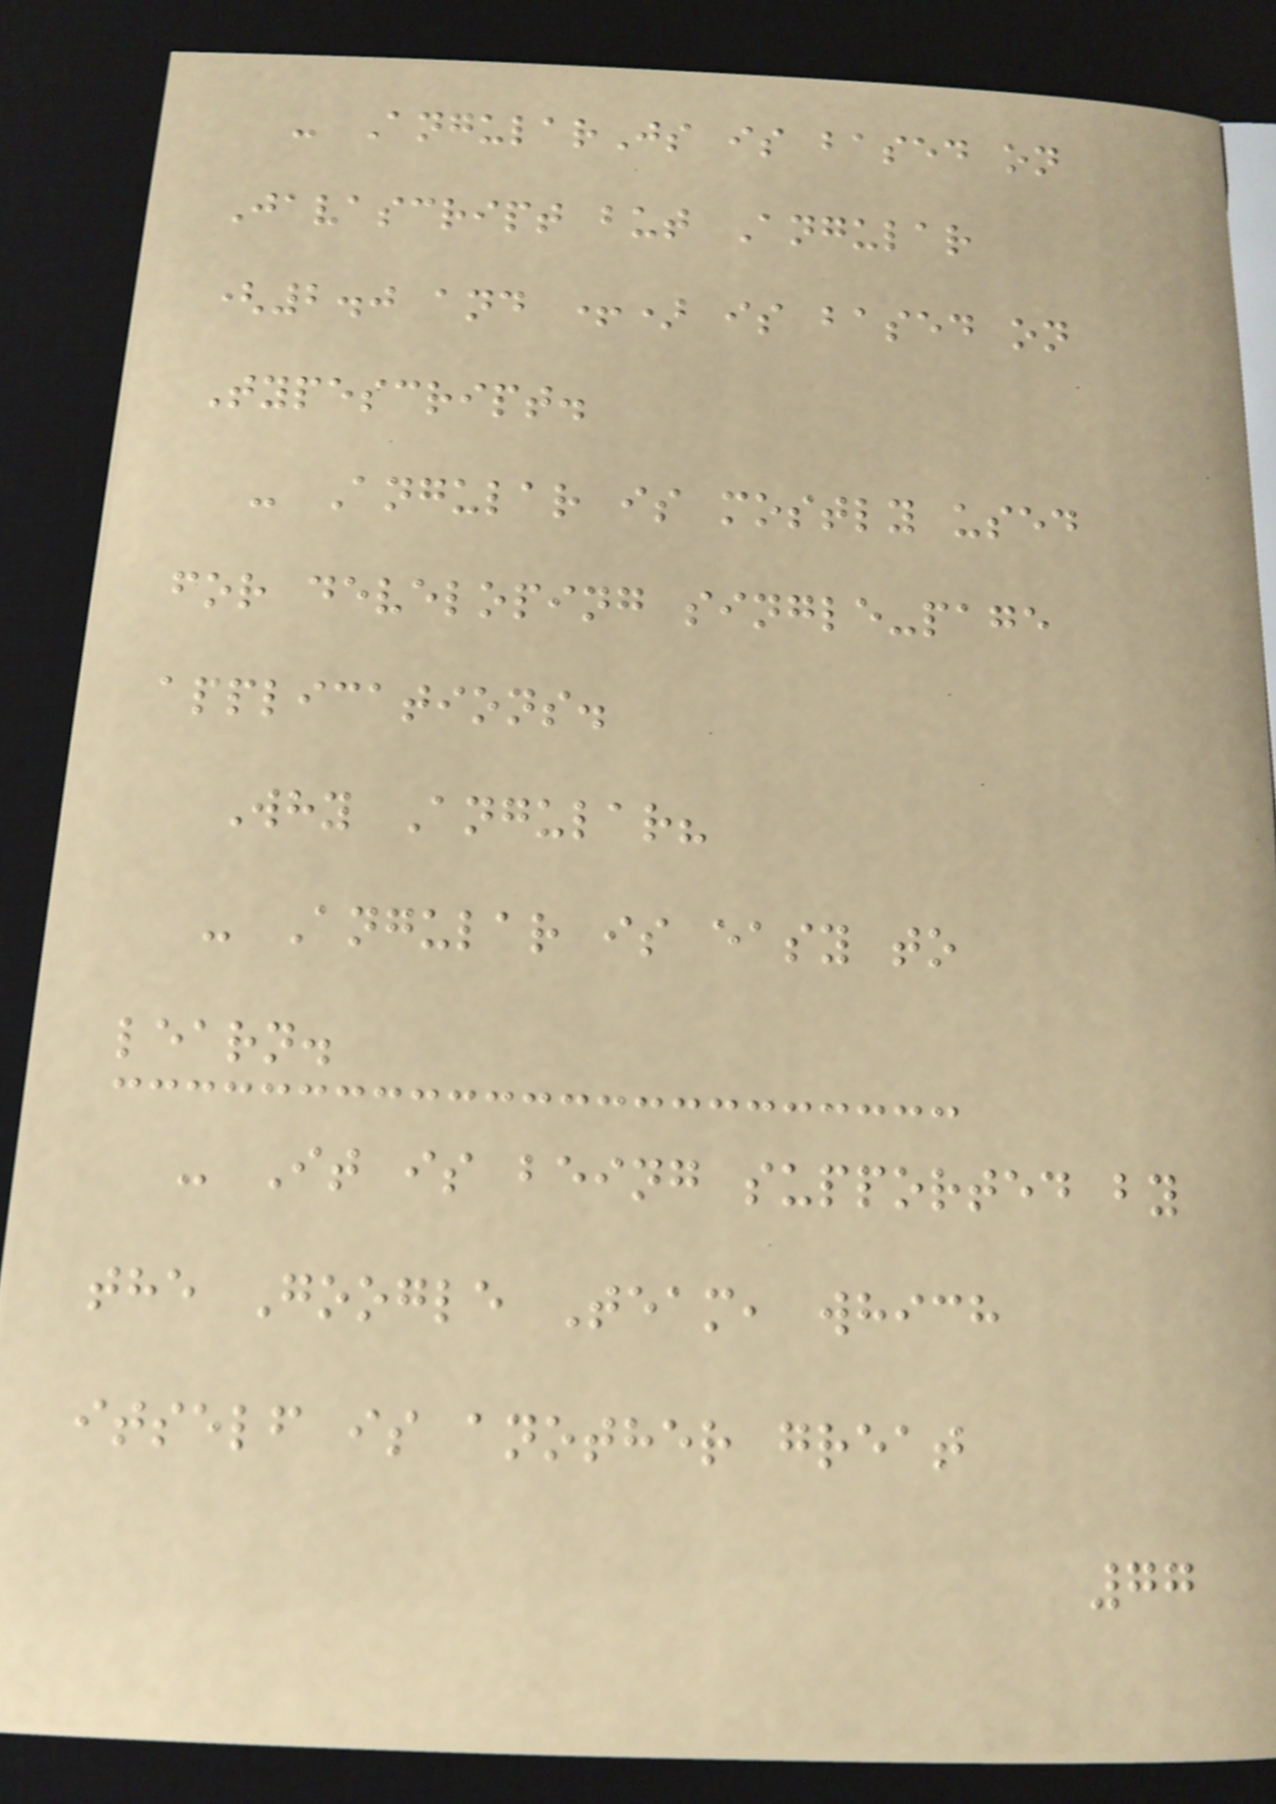- AngularJs is based on
Javascript but Angular
(2.0 and +) is based on
Typescript.
- Angular is mostly used
for developing single-page
applications.
Why Angular?
- Angular is easy to
learn.
- It is being supported by
the Google Team, which
itself is another great
77
